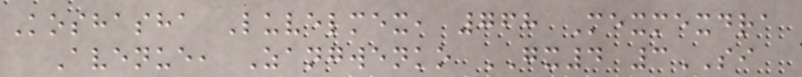Koshasha Luvelmex, 768 Mexmexdra
Avenue, Zangwenko GX4 3SI
